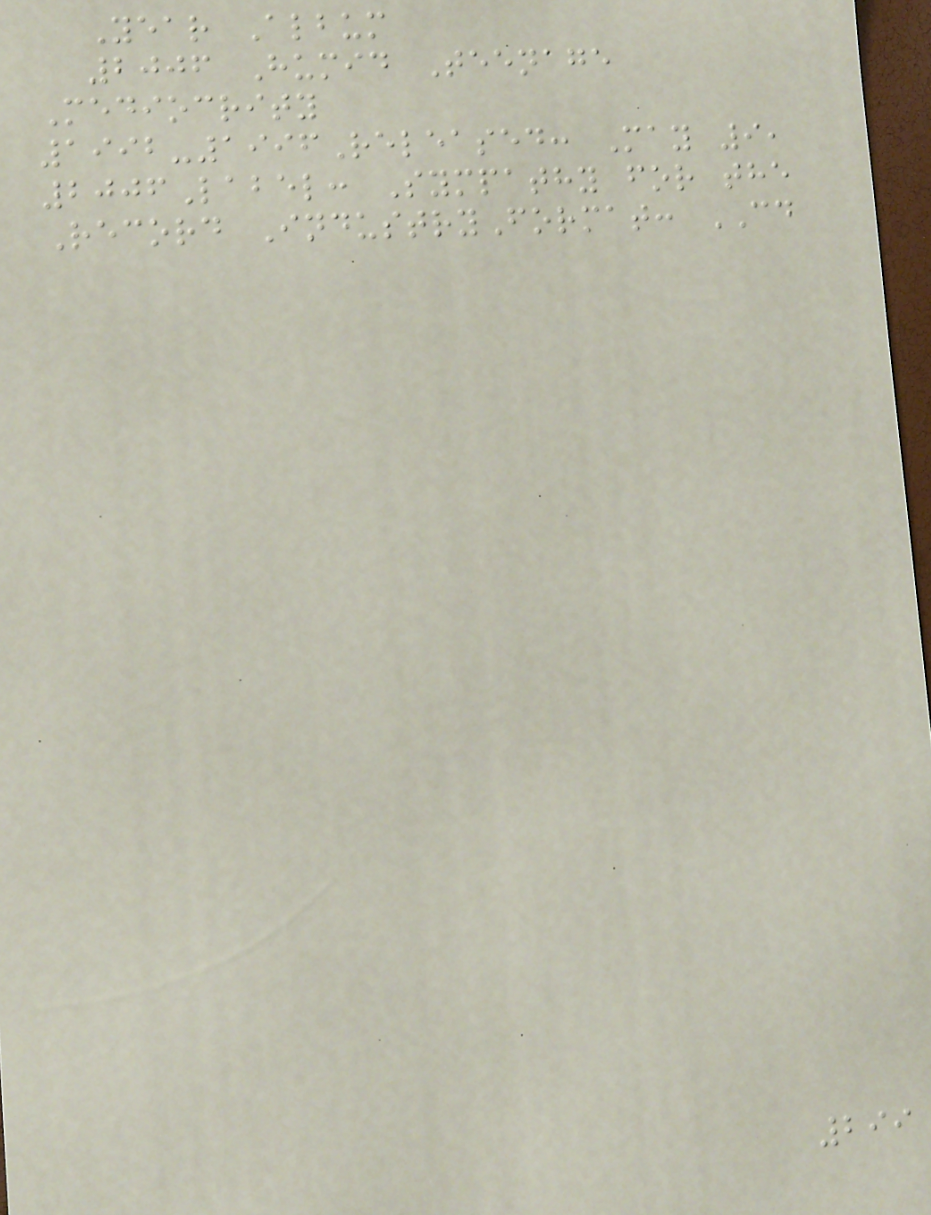Year Album
2006 Humid Teenage
Mediocrity
1992-1996Released: May 9,
2006Label: Sympathy for the
Record IndustryFormat: CD
299
